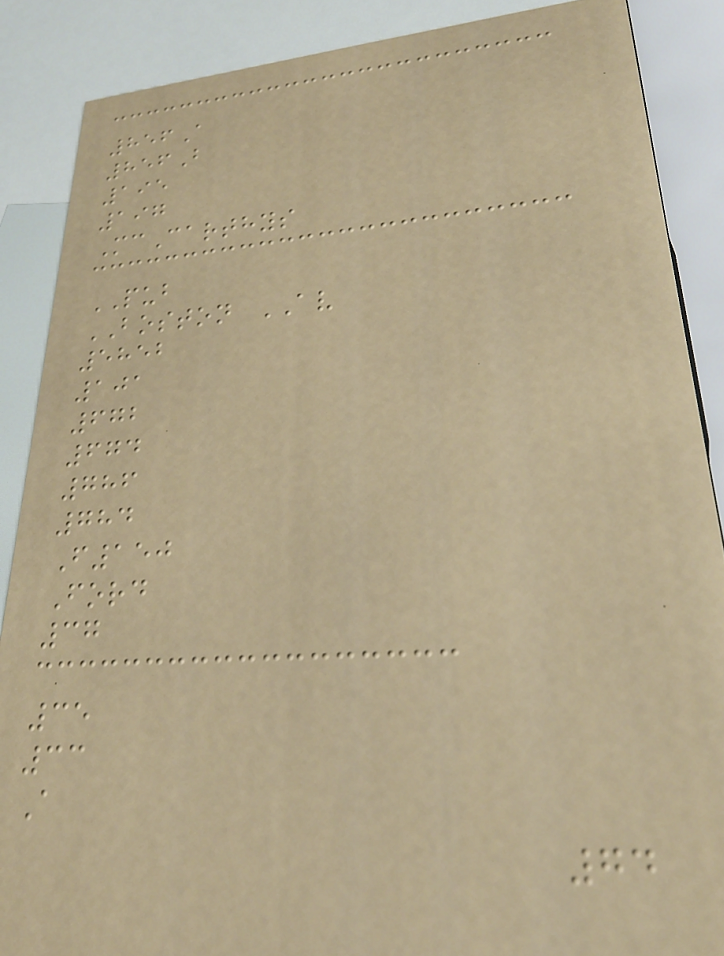856A
856B
195
197
McCarthys
PUB
BOSTON AV
5852
101
672
674
786
784
F150
Ford
37
35
33
A
74
